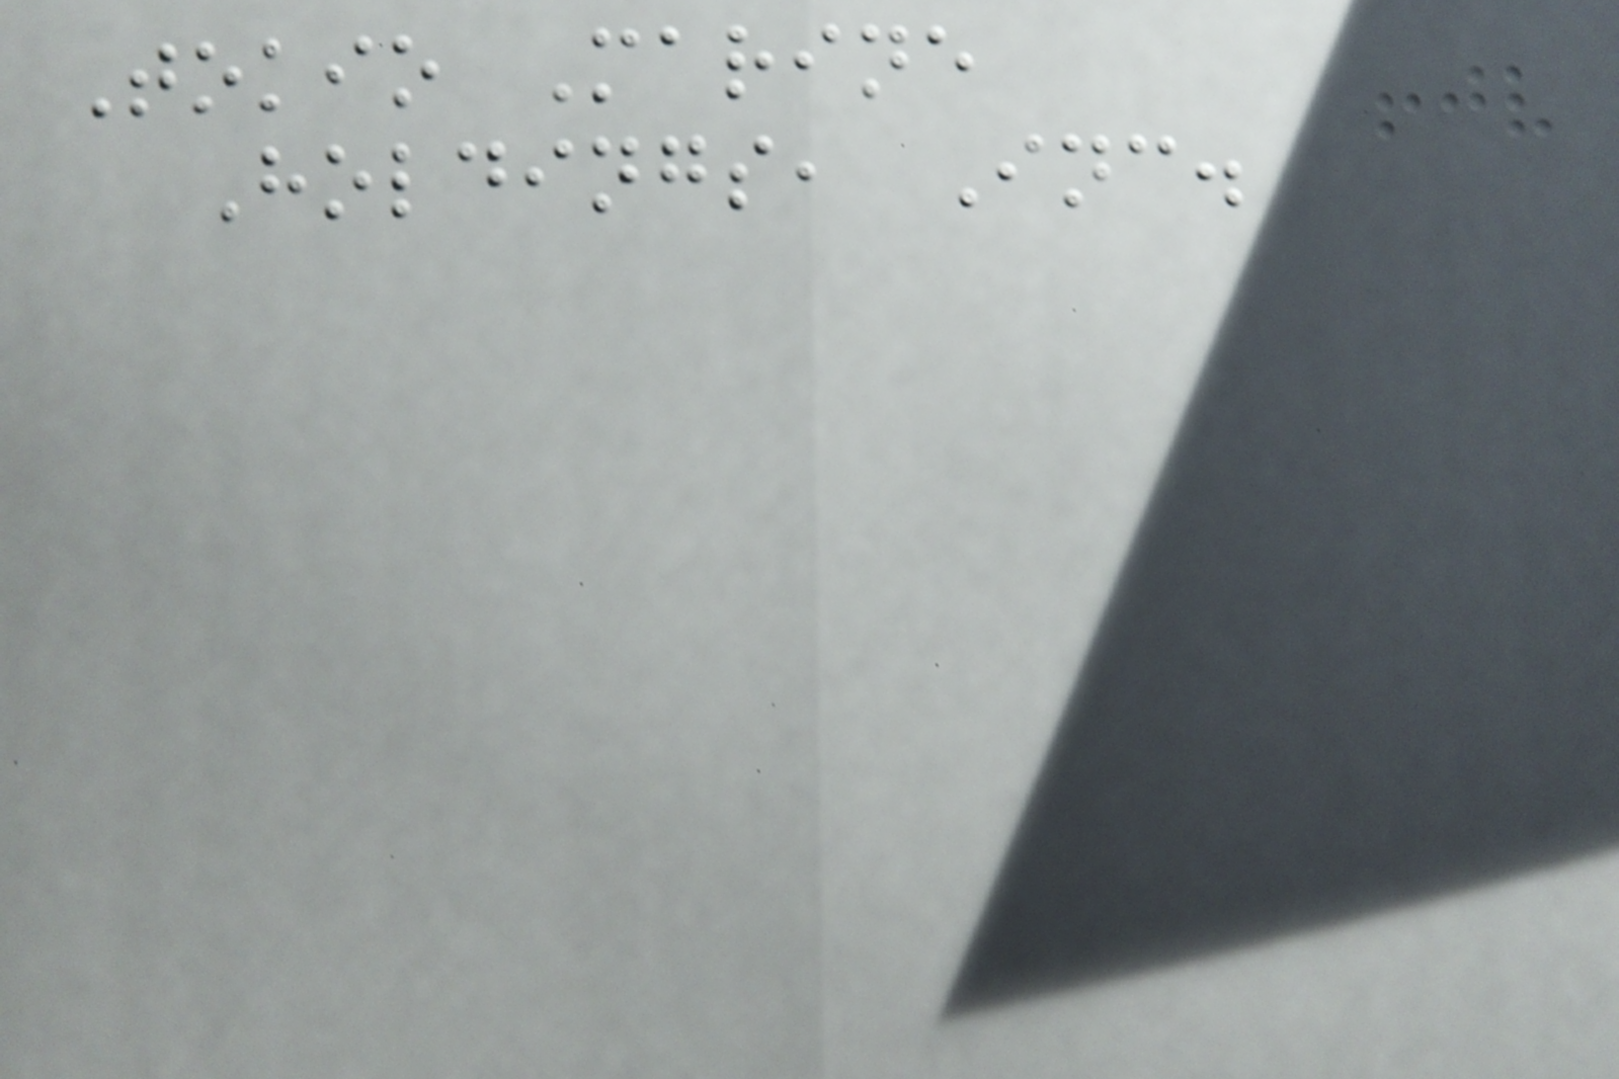Tokio Marine
Holdings, Inc.
